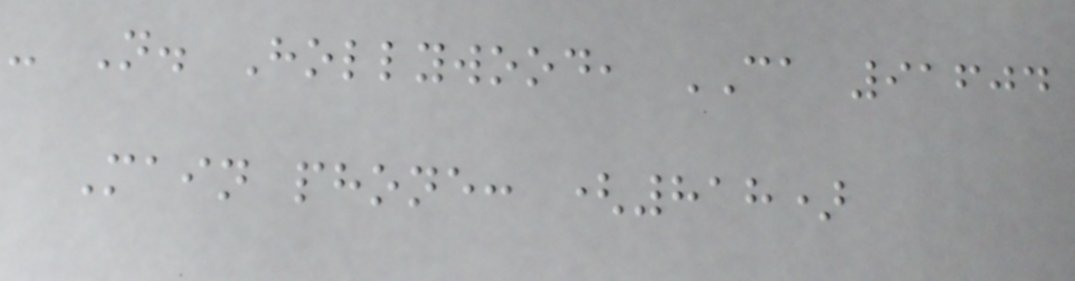- N. Hollywood, CA 91604
Main phone: (818)
